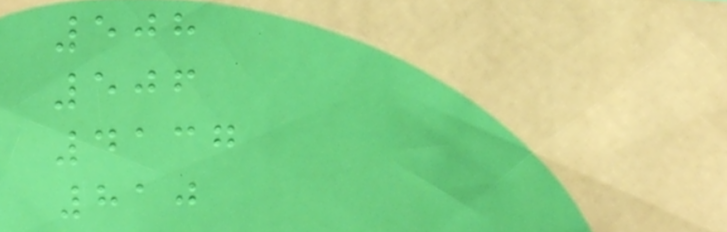508
506
4137
810
